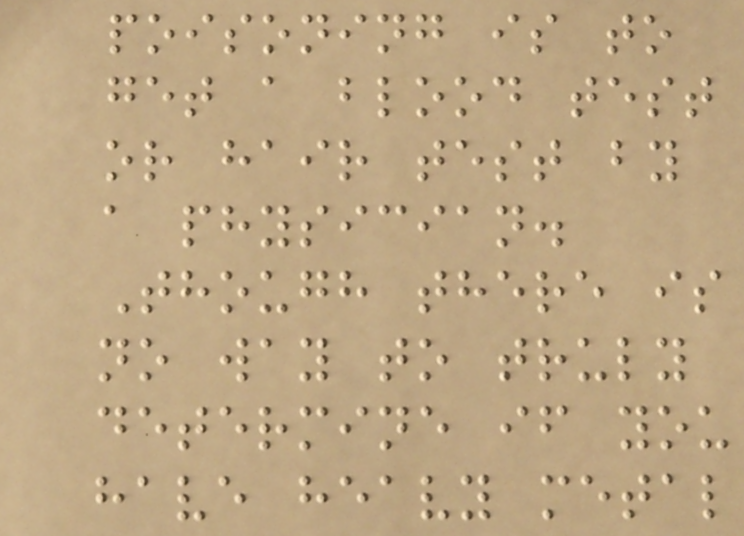poisoning is to
get a blood test
or hair test by
a physician.
Though there is
no way to truly
determine if you
have heavy metal
